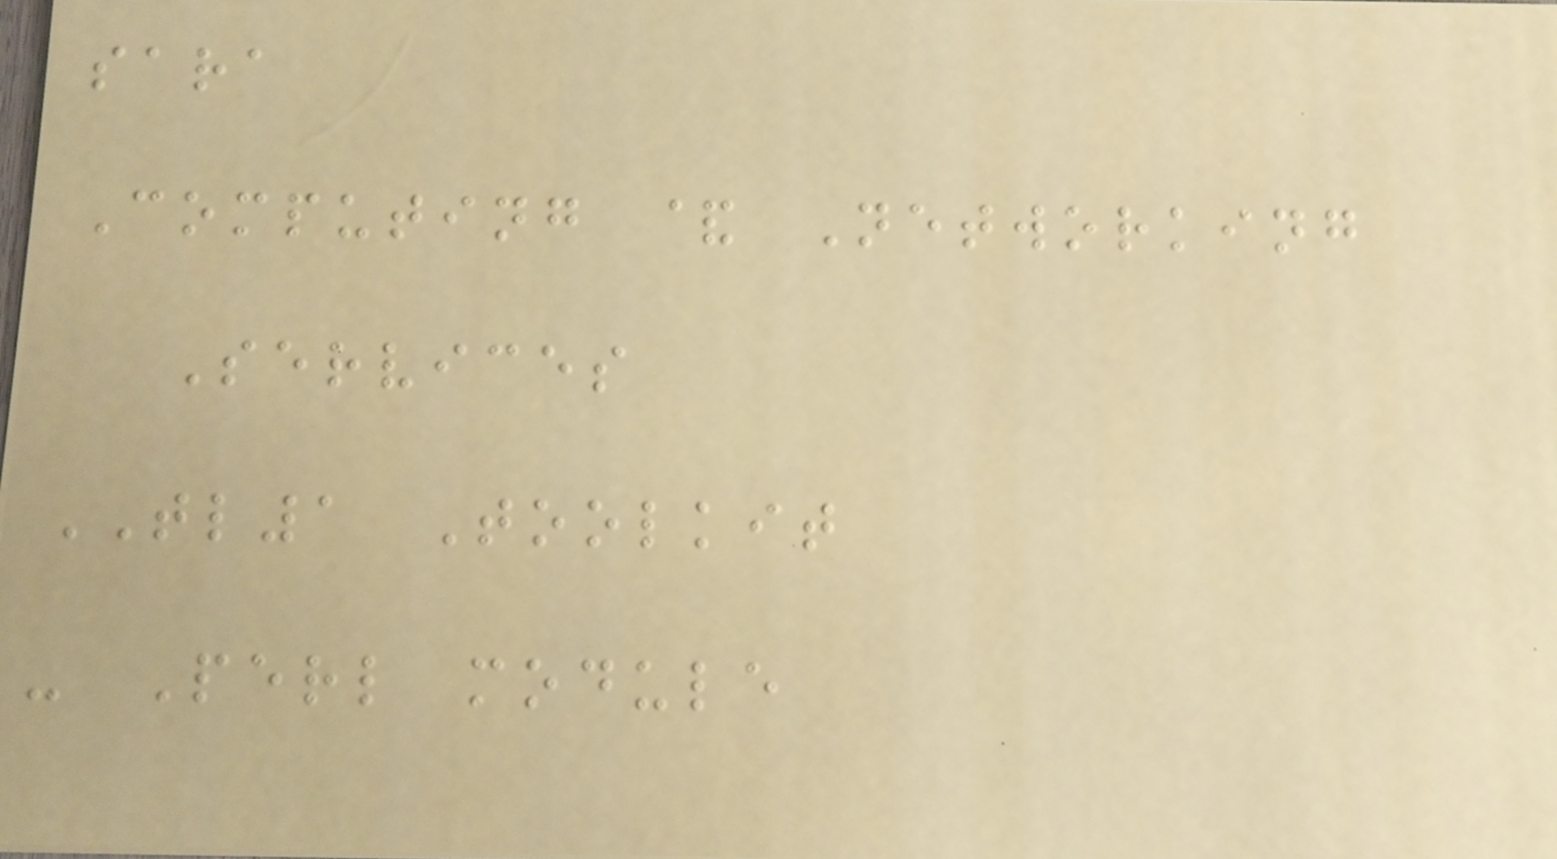sara
Computing & Networking
Services
TL1 Toolkit
- Perl module
